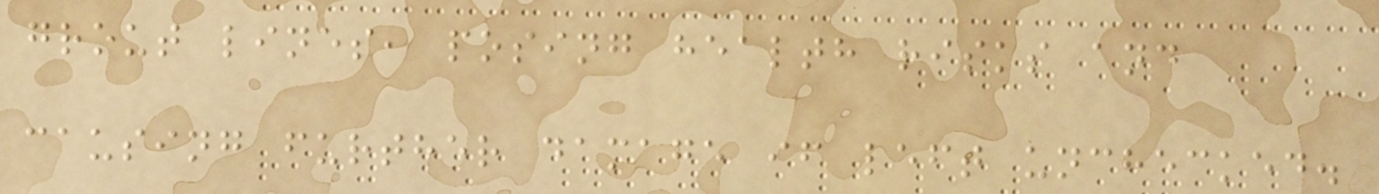grout lines, posing health risks and
causing further damage if left unchecked.
